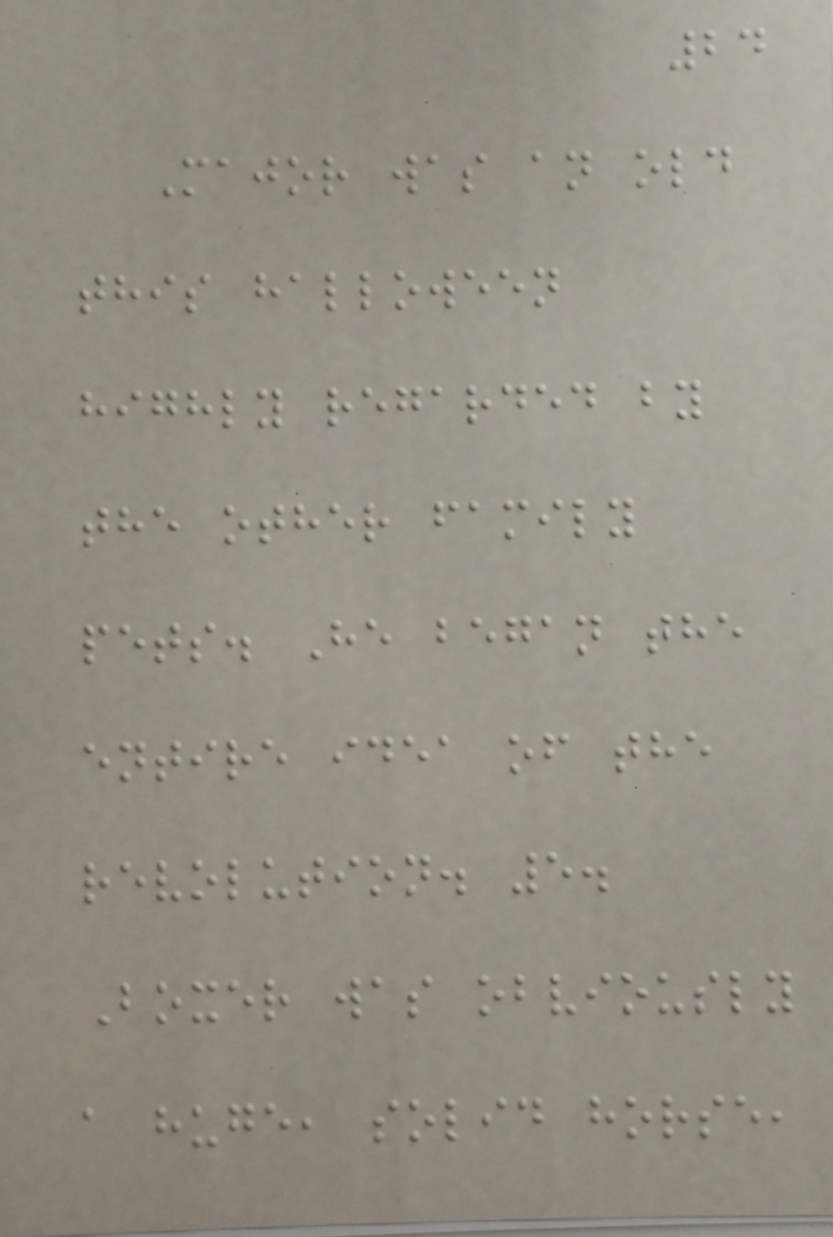24
Major was an old
this halloween
highly regarded by
the other family
pets. He began the
entire idea of the
revolution. 5.
Boxer was obviously
a huge, solid horse,
